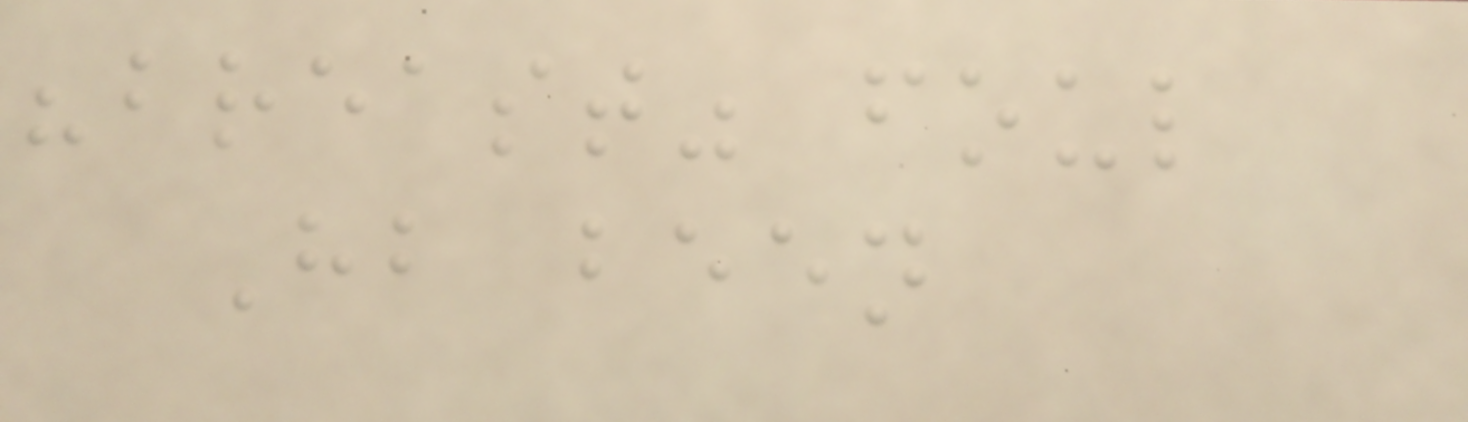"breast" foul
Hb been
